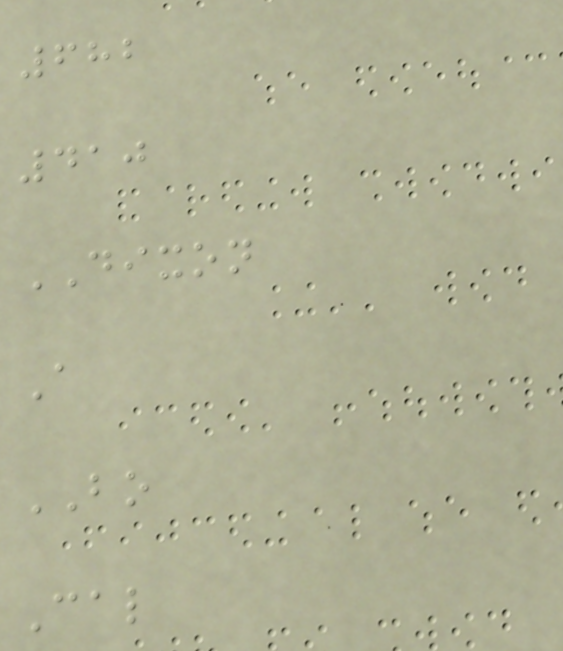682
410
DIXON
A
BO
Cal
